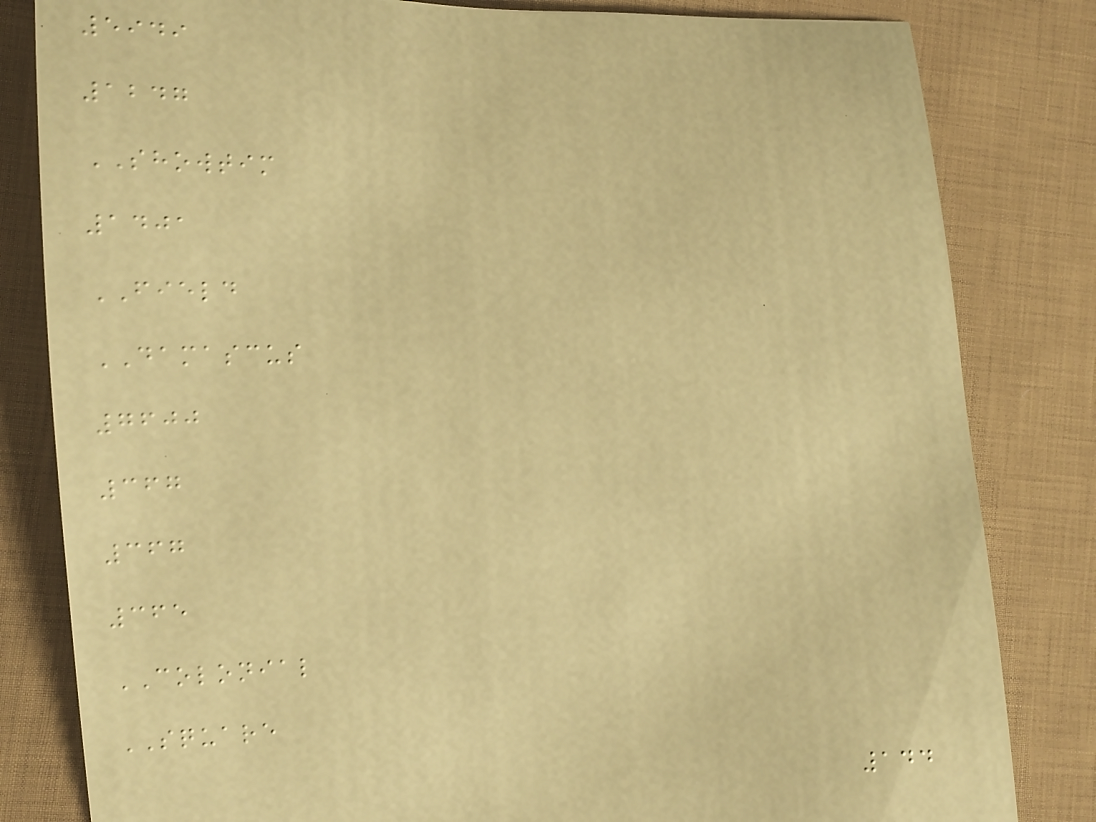5949
1247
SHOWTIM
1401
FIELD
DAMASCUS
7600
367
367
365
COLONIAL
SQUARE
144
